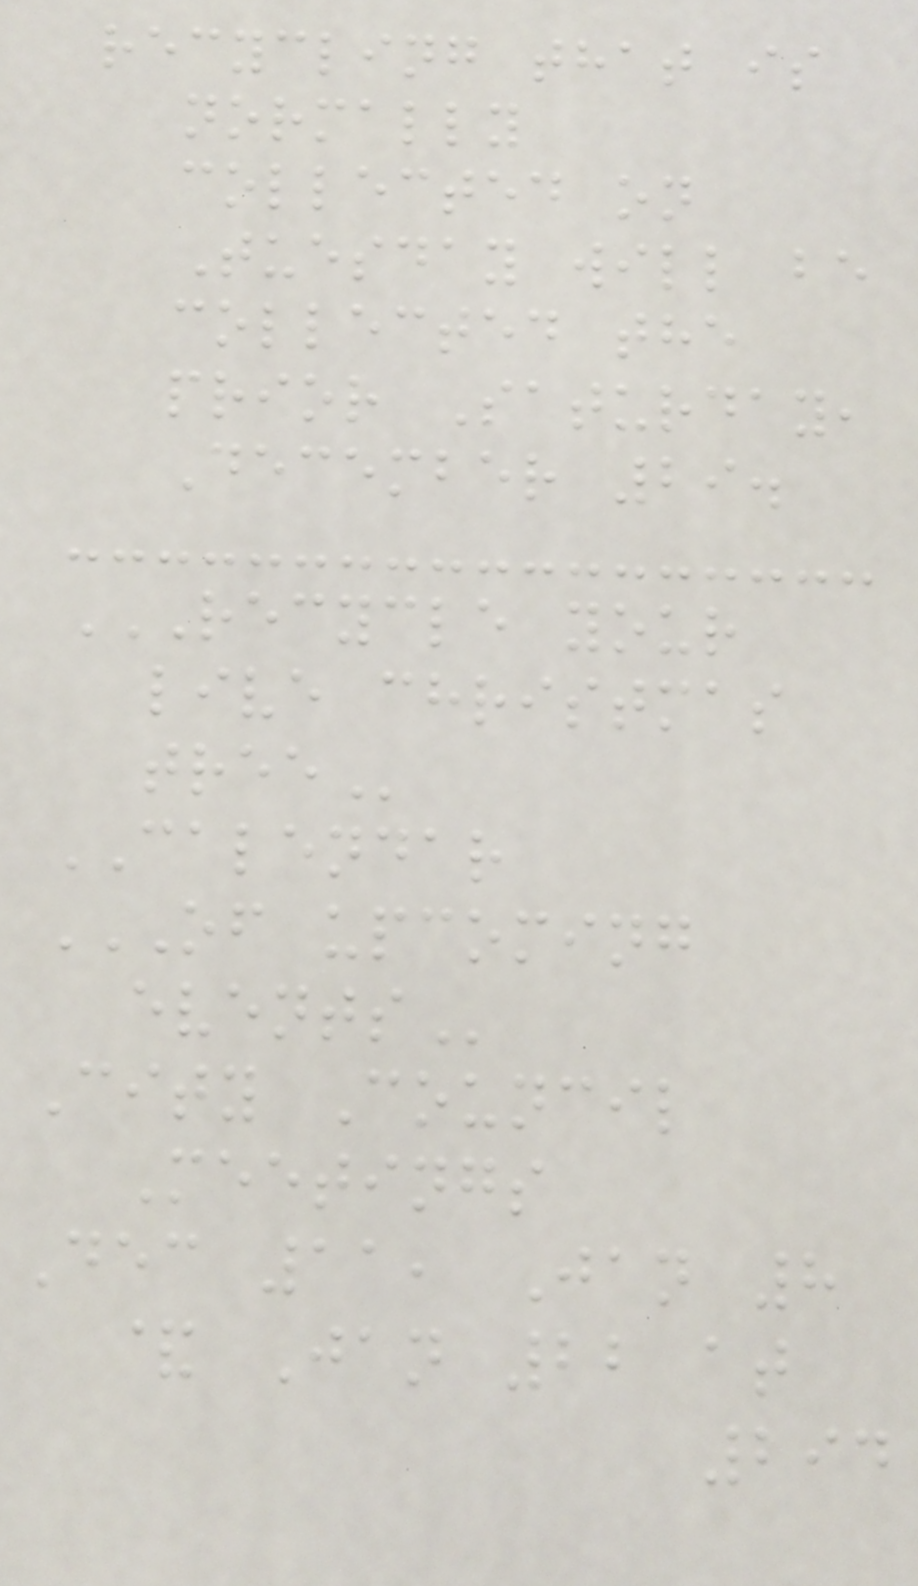recycling that is
normally
collected on
Tuesday will be
collected the
prior Saturday,
December 29.
RECYCLE YOUR
LIVE CHRISTMAS
TREE
CALENDAR
OF UPCOMING
EVENTS
City Council
Meetings
Dec 11, Jan 8
& Jan 22 at
294
